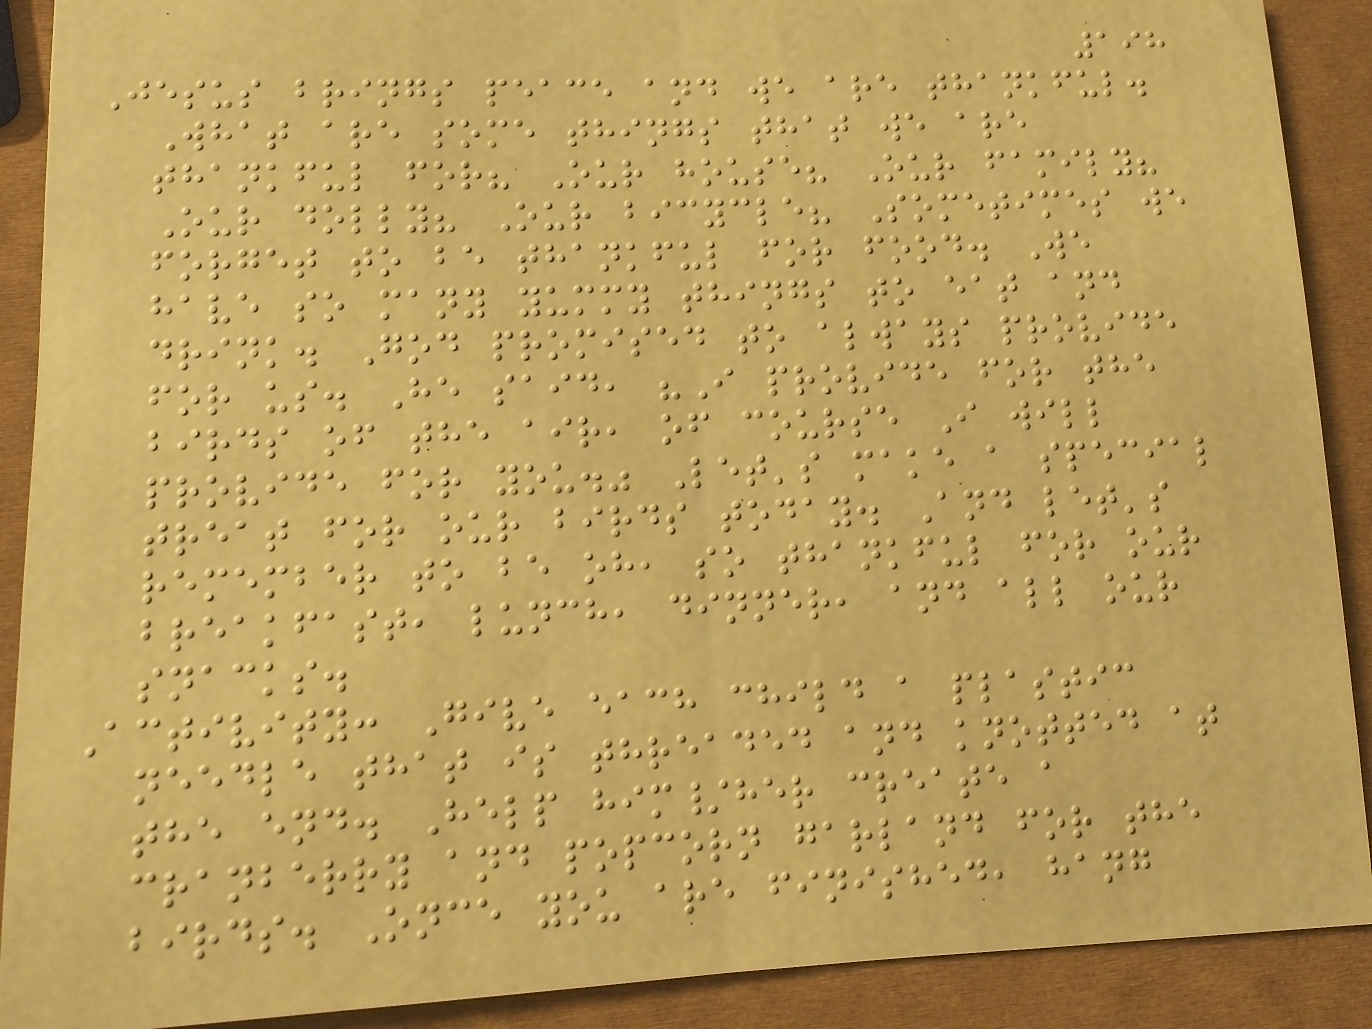198
Jesus brings peace and we are thankful.
What are some things that we are
thankful for? Our house? Our family?
Our dolly? Our bicycle? Sometimes we
forget to be thankful for food. We
have so many yummy things to eat and
drink. God promised to always provide
for us. He said, "I provide for the
birds of the air, of course I will
provide for you." Let's make a special
treat for our birds today. And let's
remember to be oh, so thankful for our
breakfast, lunch, dinner, and all our
snacks.
Activity: Give each child a plastic
needle that is threaded and knotted at
the end. Help him/her create a
cranberry and popcorn garland for the
birds. Once you are finished, hang
